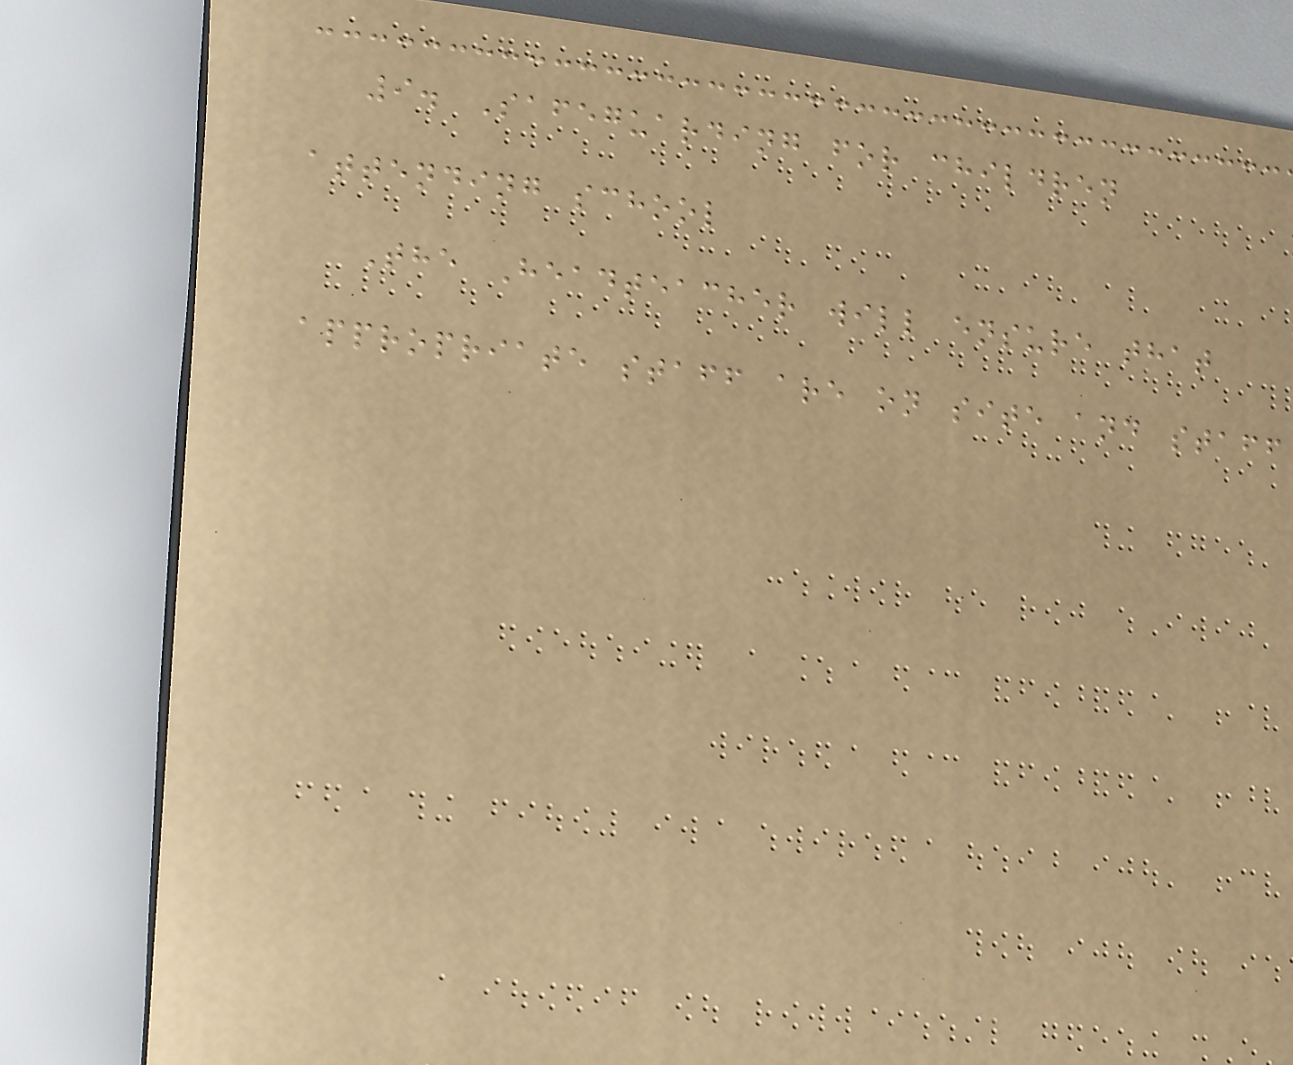9. Safeguarding for children
attending school
The Headteacher will ensure that
appropriate staff are on site and staff
